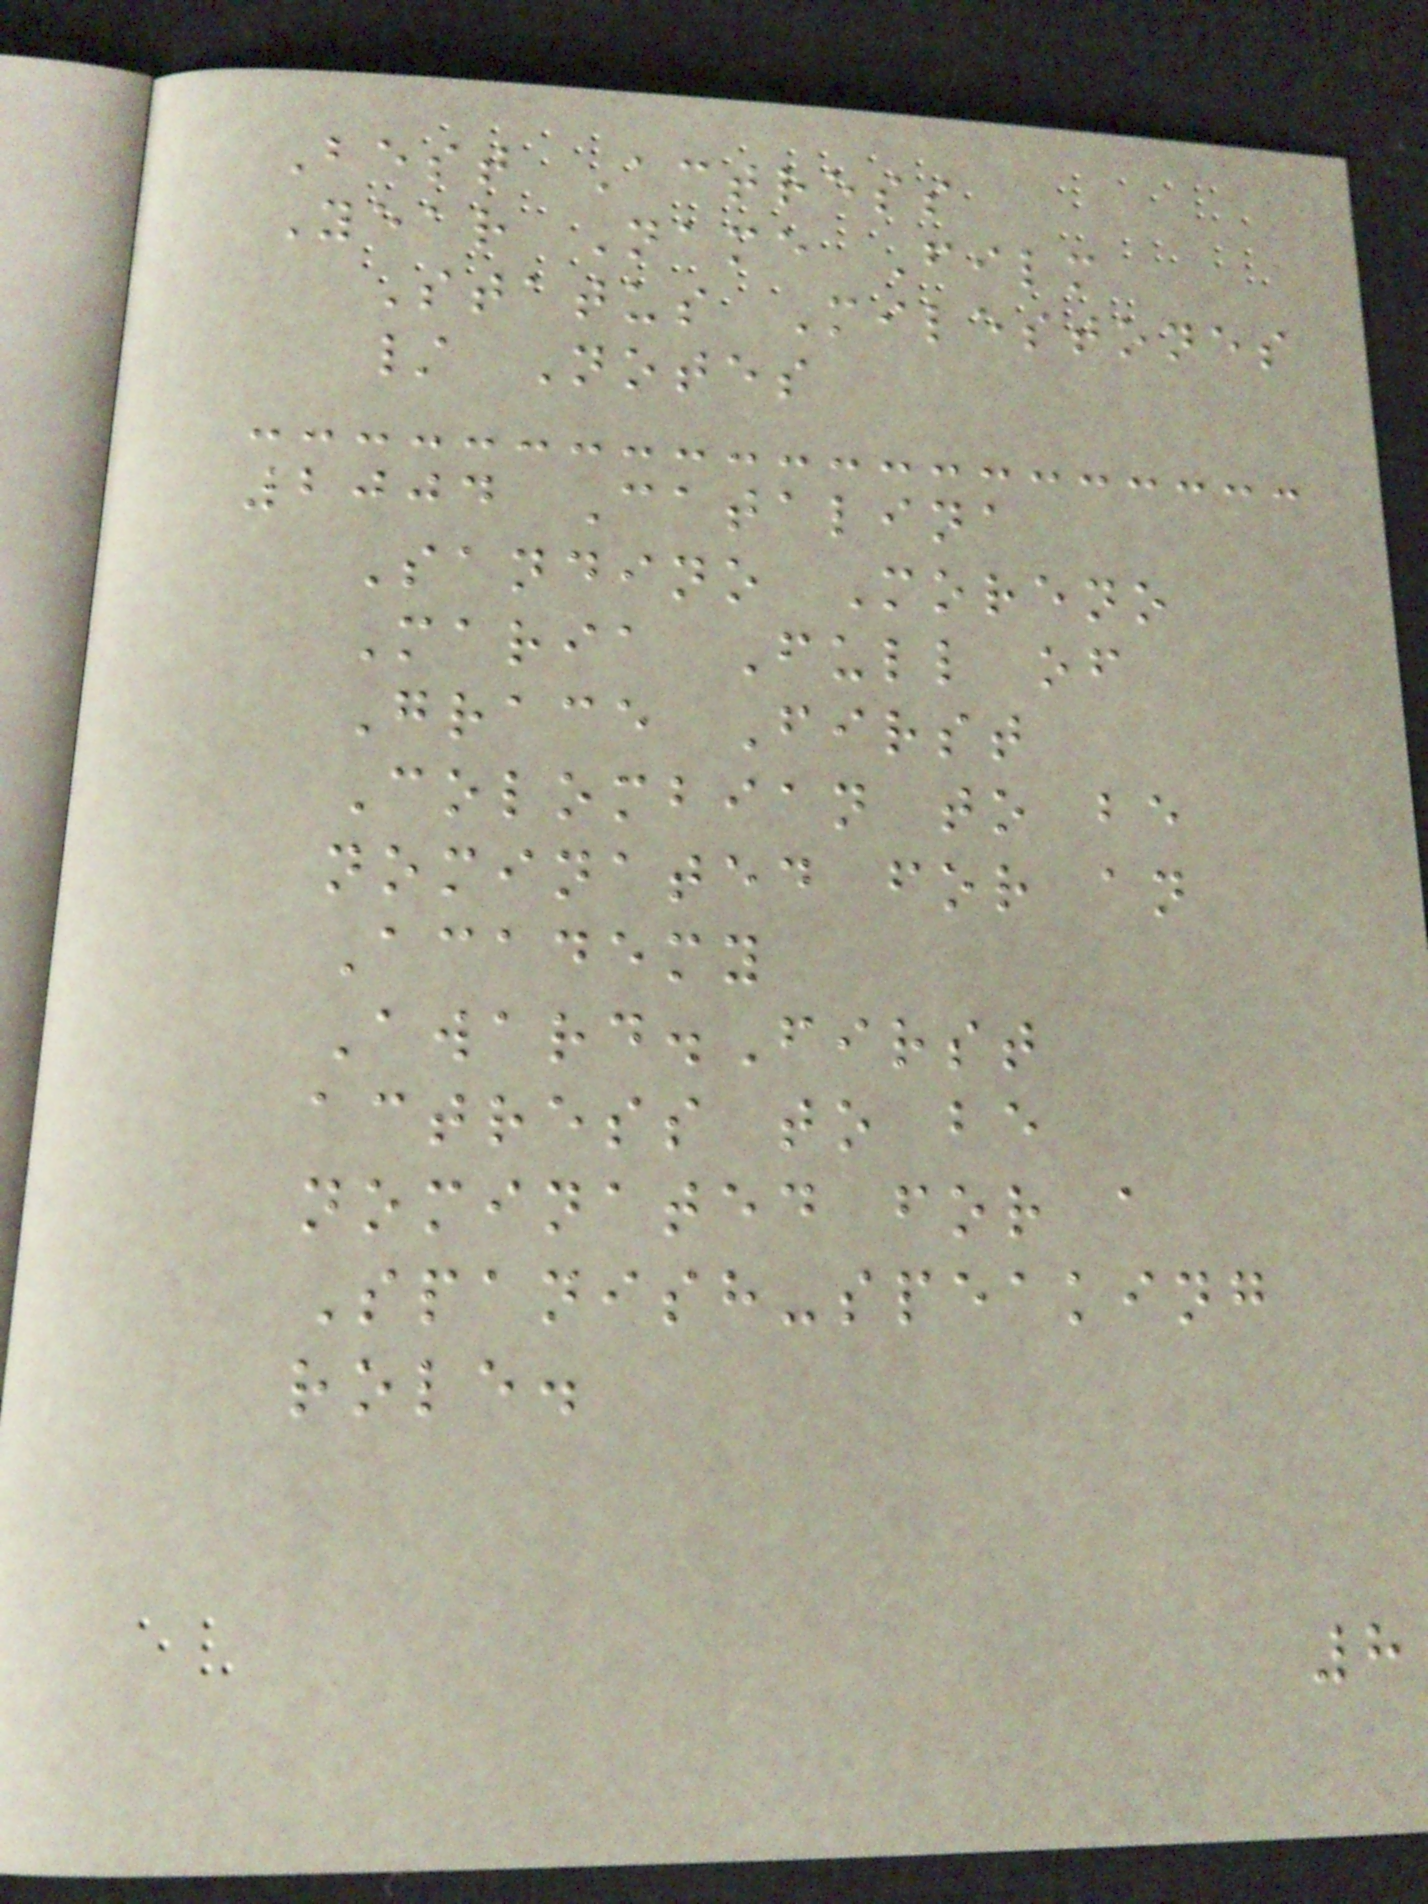Best Actress
Year Name Film
Status Milestones
/ Notes
2004 Catalina
Sandino Moreno
Maria Full of
Grace First
Colombian to be
nominated for an
Academy
Award.First
actress to be
nominated for a
Spanish-speaking
role.
8
